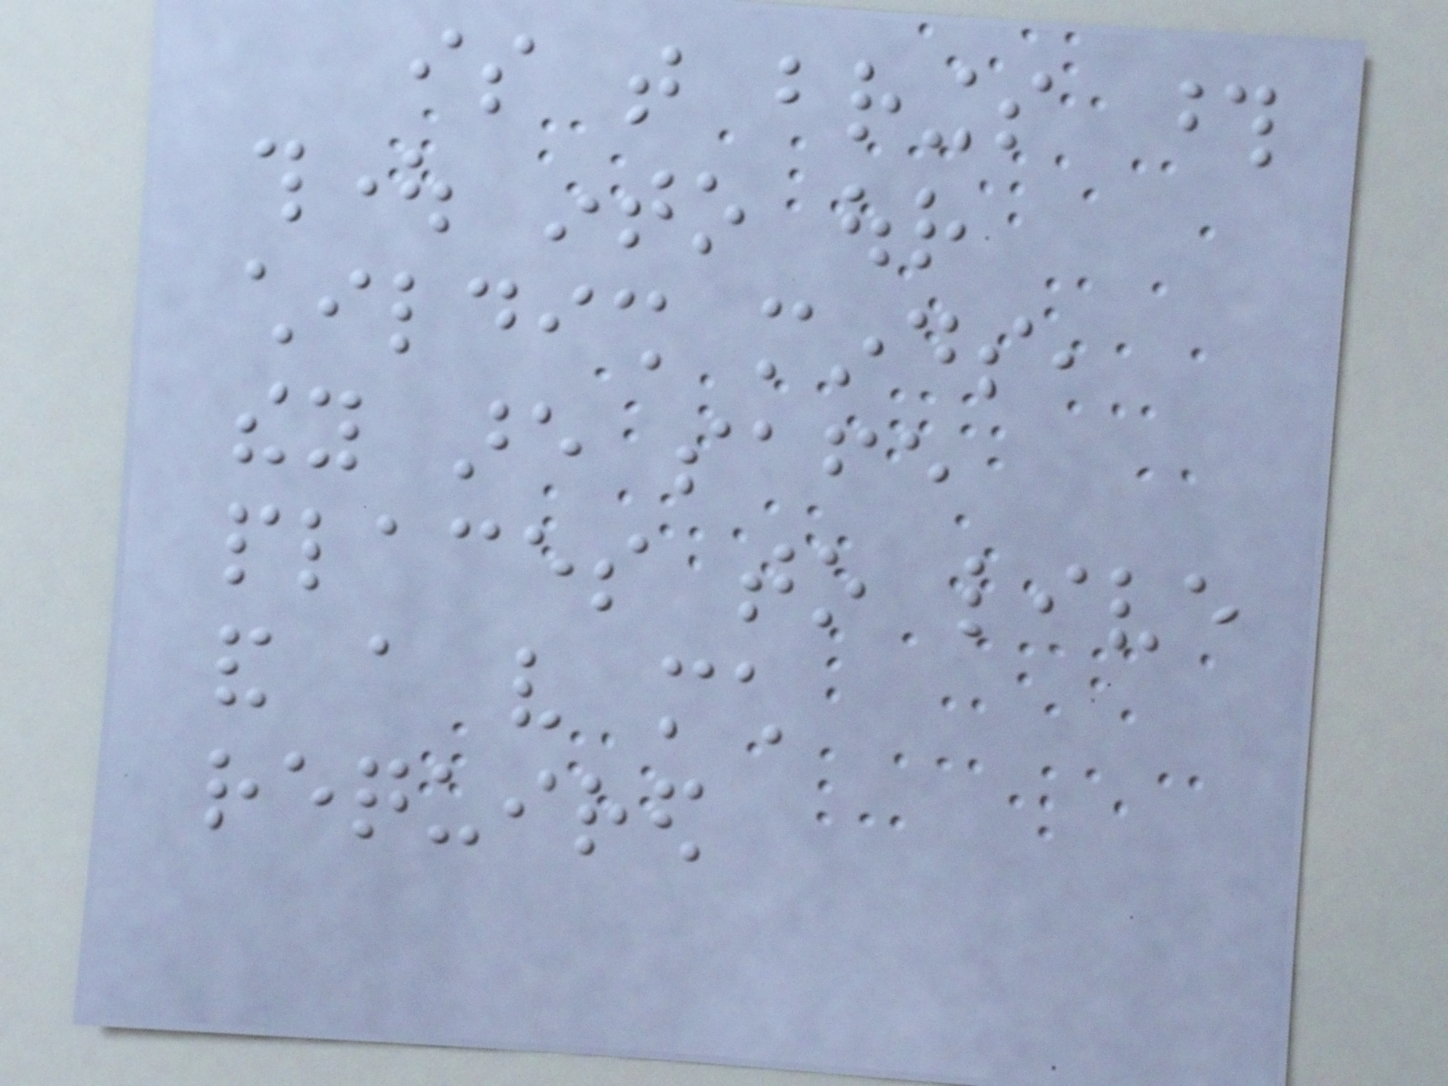is that brings those
thought into our
childish minds,
they are safe
places to live
and a very much
required
